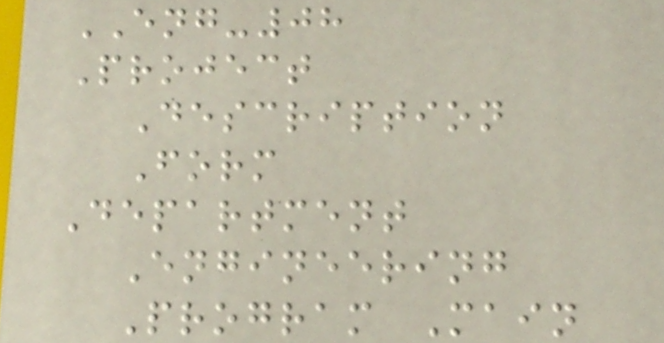ENG-08
Project
Description
Form
Department
Engineering
Program Main
